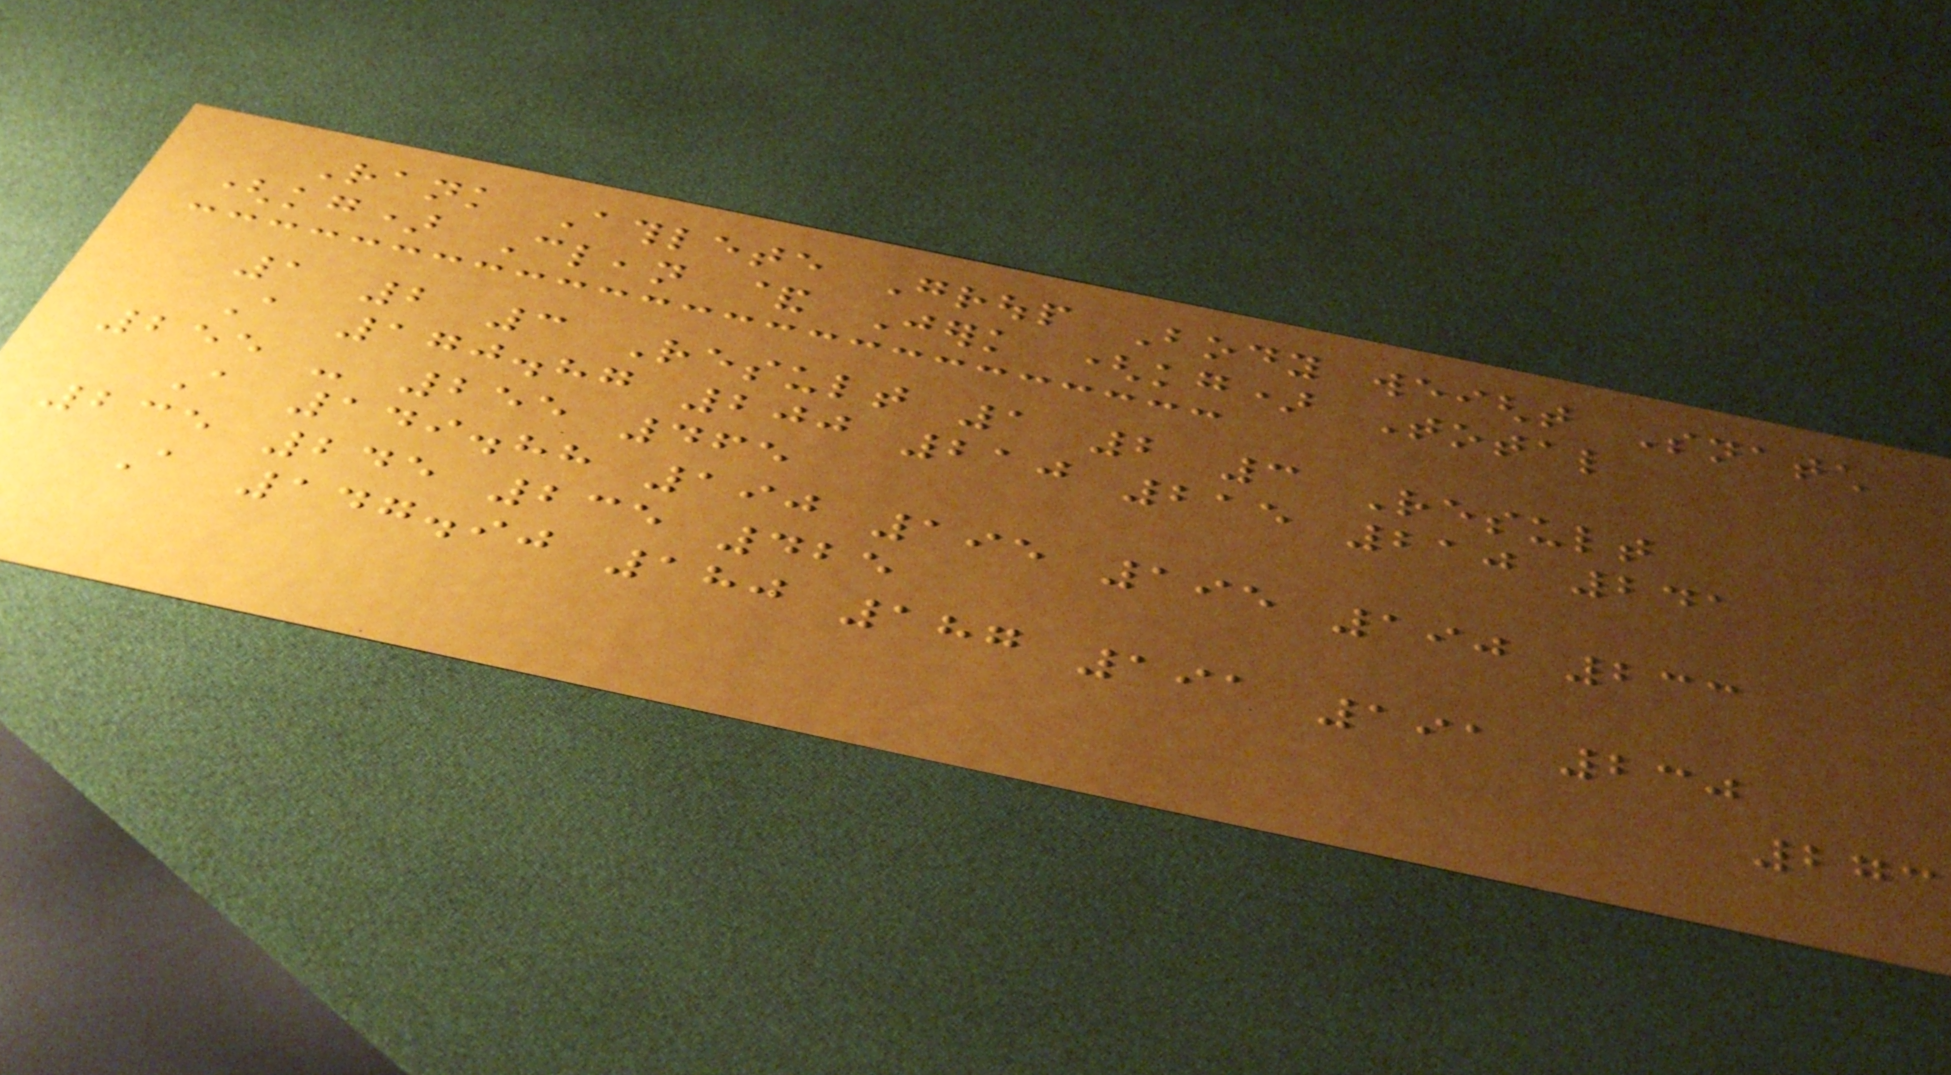Rank Athlete Group Body weight Snatch
(kg) Clean & Jerk (kg) Total
1 2 3 Result 1 2 3 Result
A 170.87 200 210 215 210 241
255 - 255 465
A 149.88 190 195 195 190 233
235 245 235 425
A 147.90 180 187 191 191 230
273
